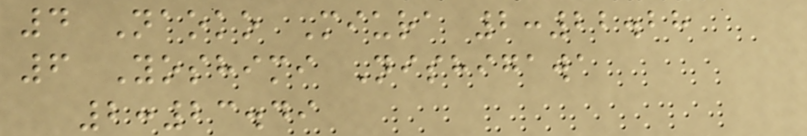4 Naoko Miura 2:22.28
6 Yoshimi Nishigawa
2:23.49
